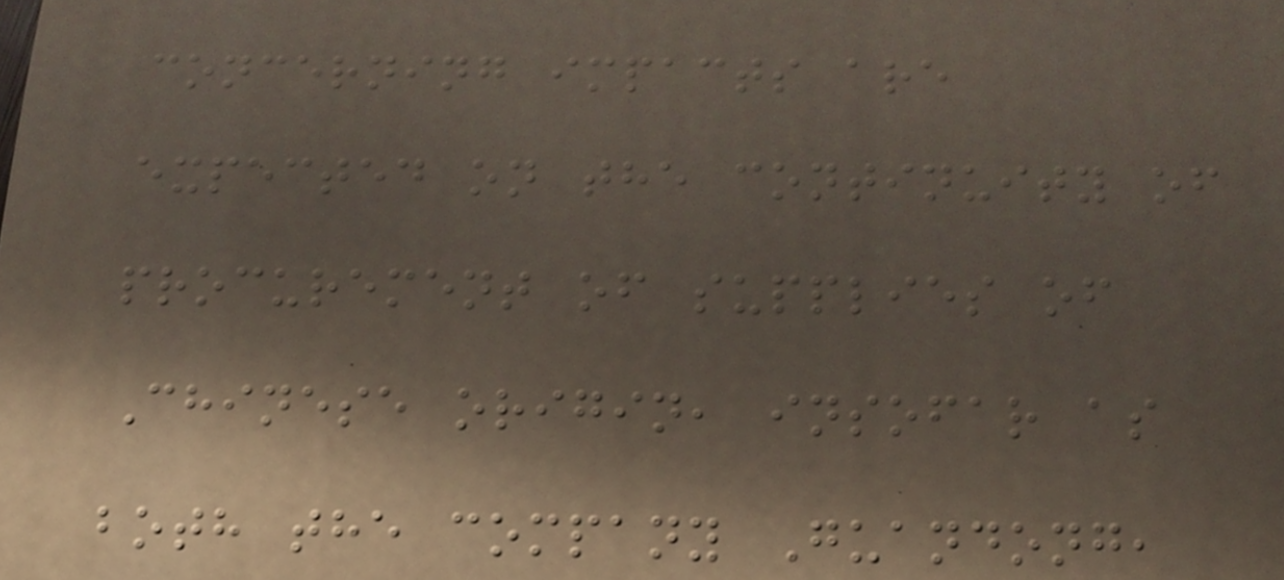concerning impacts are
expected on the continuity of
procurement of supplies of
Chinese origin, insofar as
both the company Guandong,
